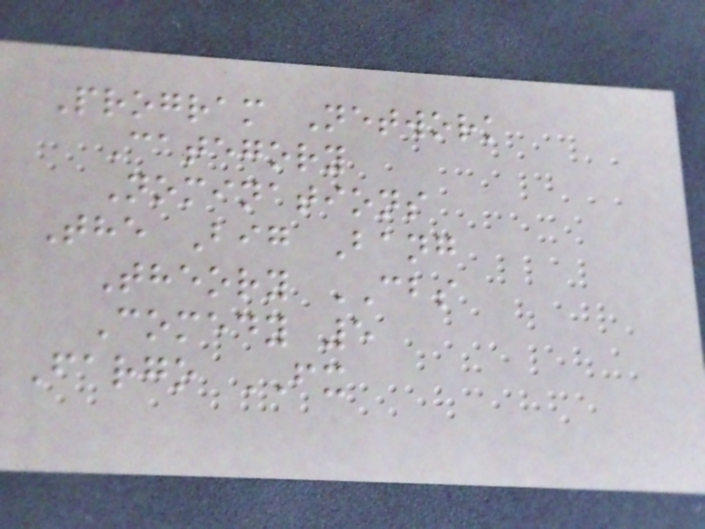Program Network
Category
Nominations
The Big Bang
Theory CBS
Comedy 5
Fargo FX
